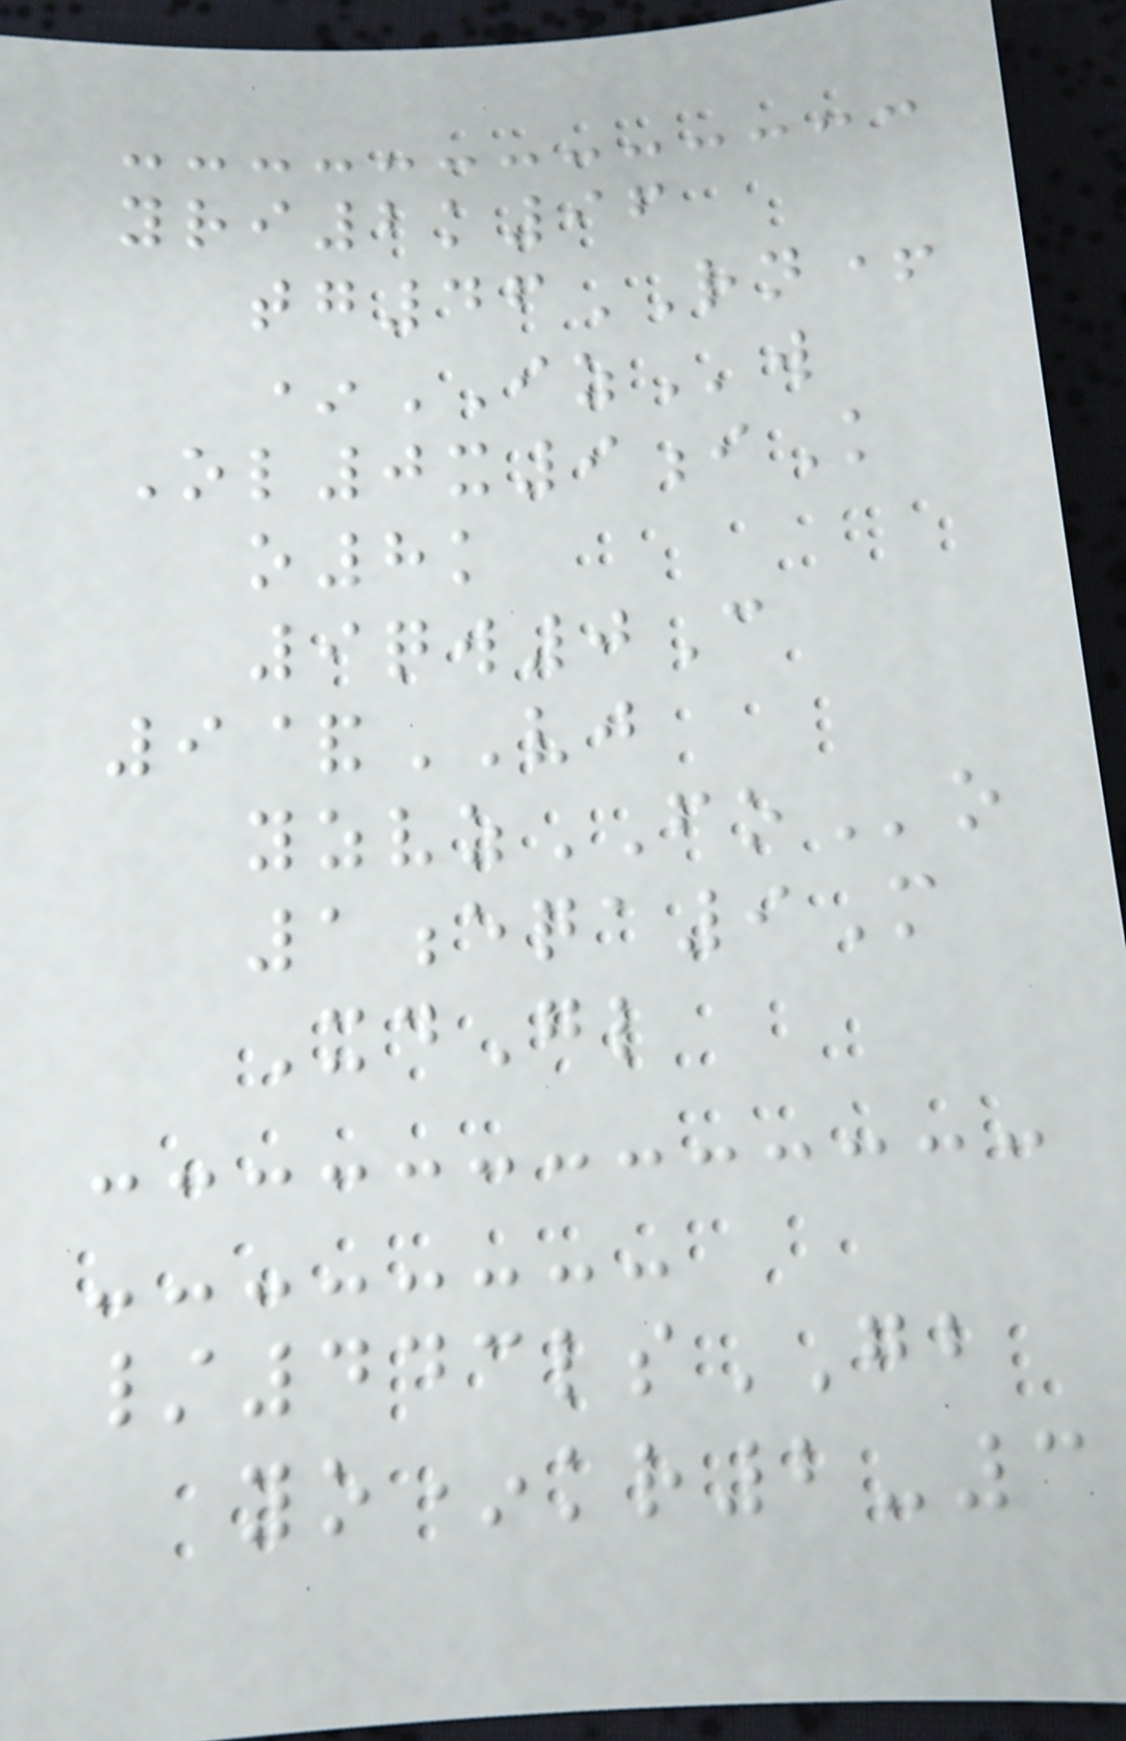yri2k96
tg46RN+
*IZw
Ol0x9iK
o8k
9qw0C
9&VJ
yzvzFOo
1eqa9M
XdGl
/443lsGB
yo*kr2-3
